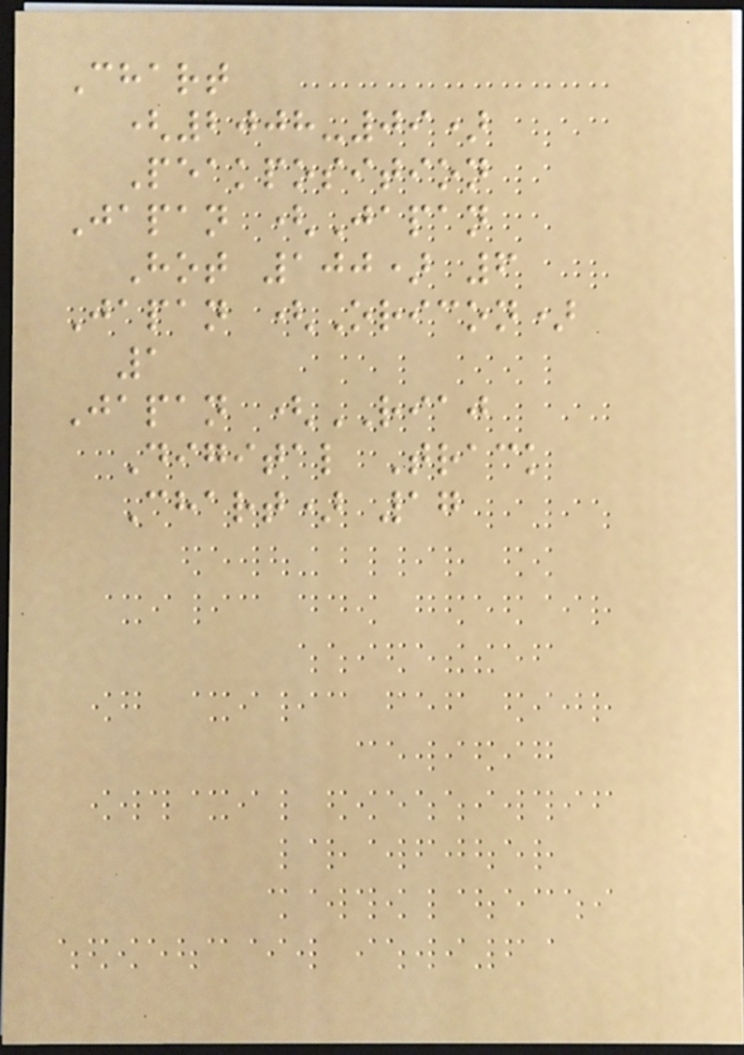Chart
(2008-09)
Peakposition
Japan (Japan
Hot 100) 6
Japan (Oricon)
1
Japan (RIAJ
Digital Track
Chart) 17
